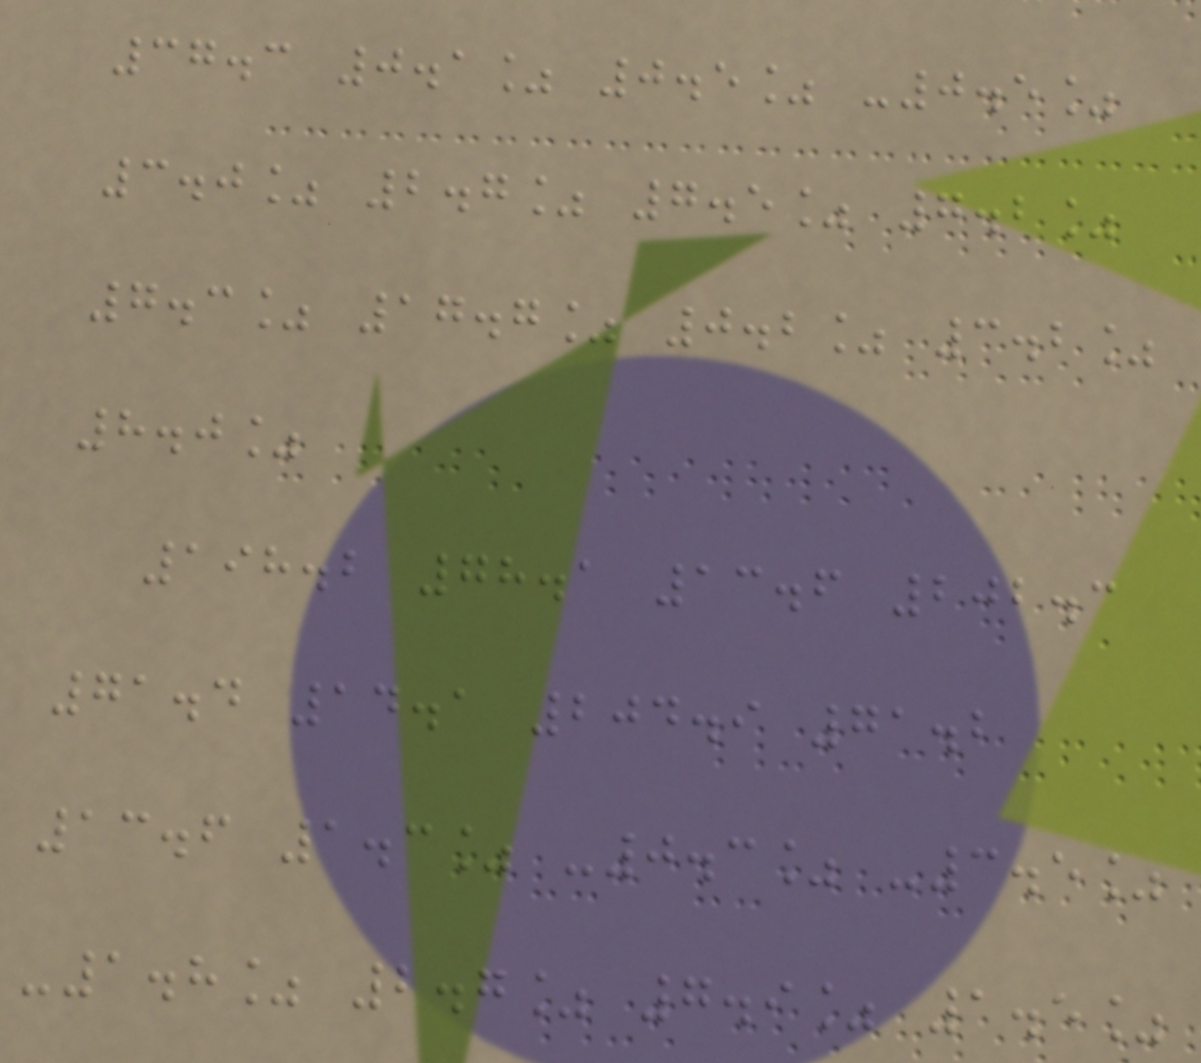37.3 0.1% 0.5% -0.5%
3.0% 2.7% 7.5% 7.2%
7.3% 17.7% 0.2% 3.2%
8.0%
198.2 78.1 13.6 202.3
71.4 14.1 204.9 71.2
13.6 1.3% -0.3% -3.5%
-1.8% 2.7% 7.9% 1.5%
